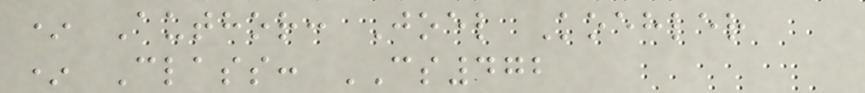* Author: Joel Koehler
* Class: CS472
